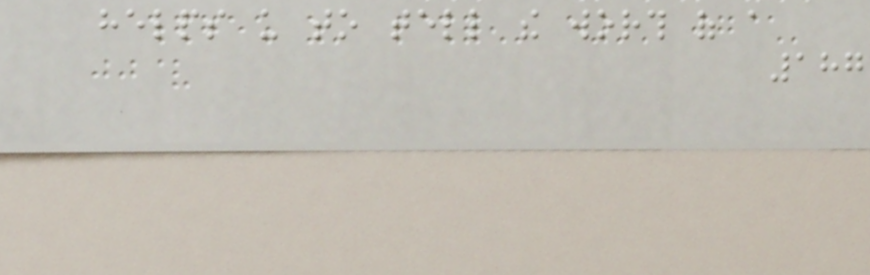helps us to tell the worth of a
187
